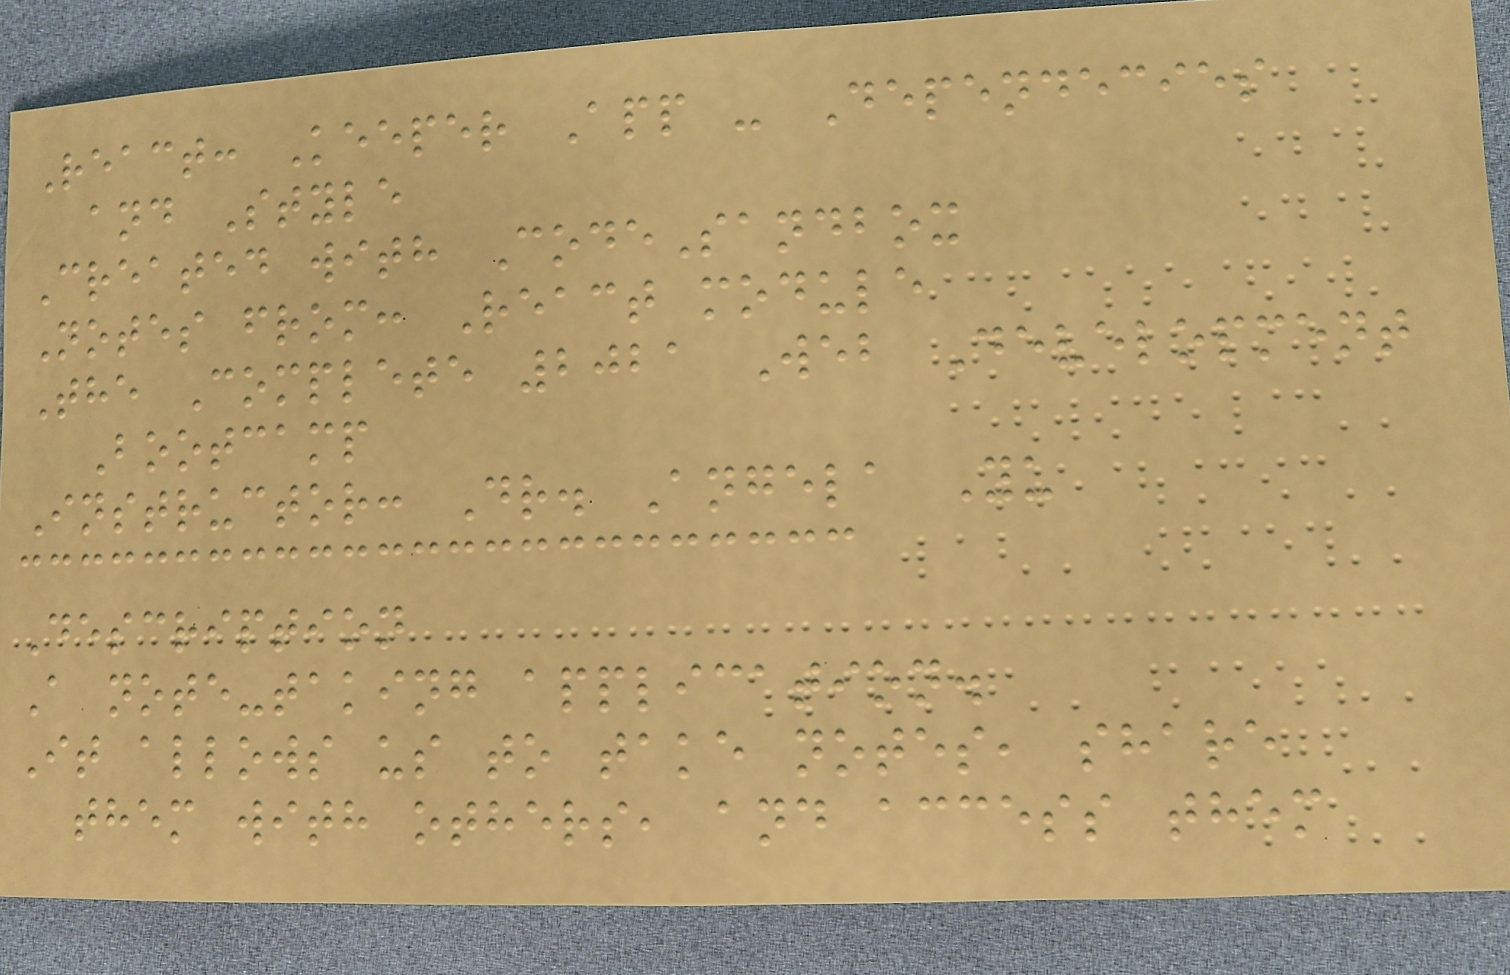React: Keeper App - Dependecies
and Style
Created with CodeSandbox
Notes from: React module
The Complete 2021 Web Development
Bootcamp
Instructor: Dr. Angela Yu
Description
A note-taking application.
It allows us to take notes, share
them with others, and access them
